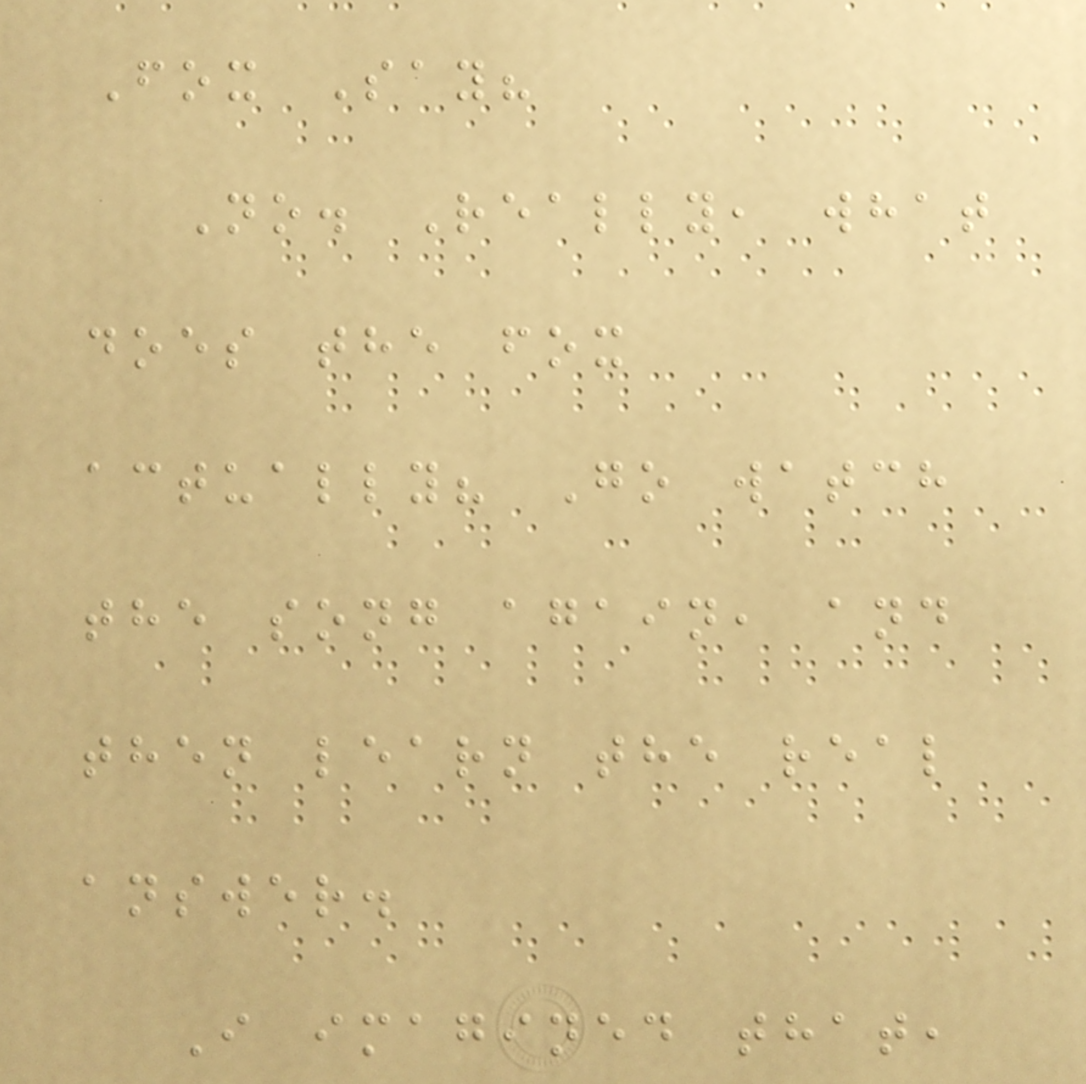Fox Say?
No. Really, what
does the fox
actually? Go watch
the song again, and
then learn the real
answer.
I imagined that,
